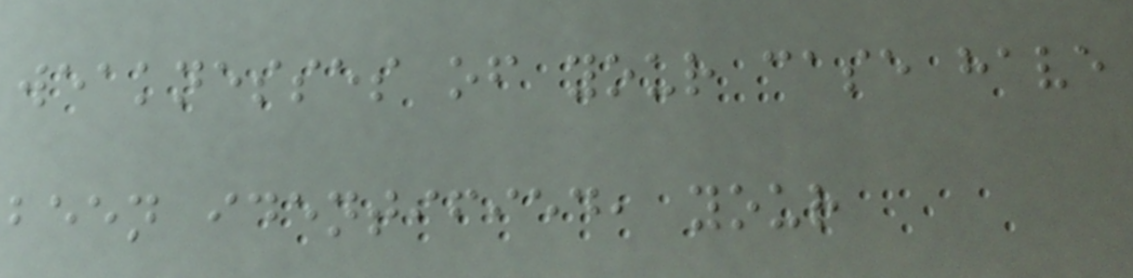weaknesses of your case have
been identified, your
